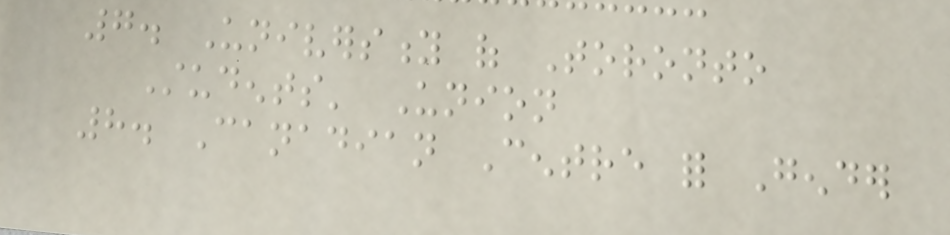7. University of Toronto
Students' Union
8. Canadian Centre for Gender
